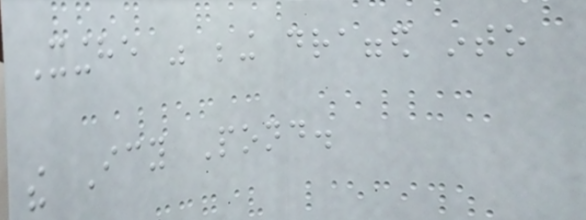Xinghe was being dragged into
the Icy Pond.
